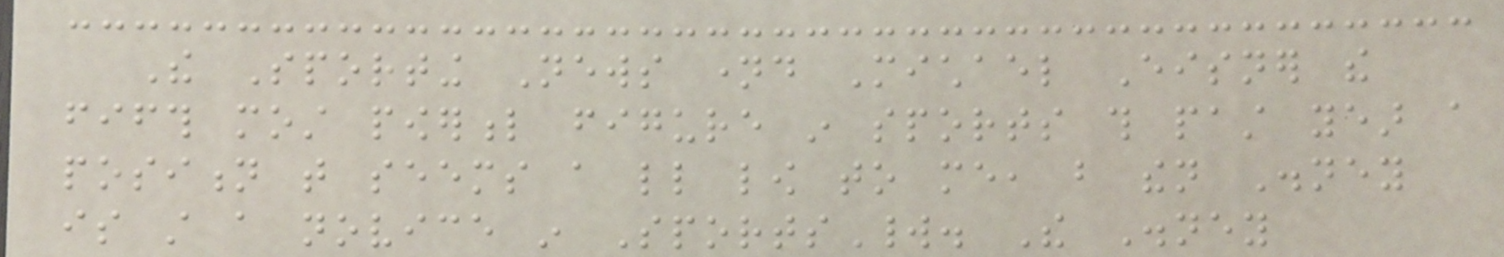The Sporting News named Michael Eisner the
fifth most powerful figure in sports this past year a
position that seems a little low to me, but then Disney
is still a novice in SportsWorld. The Disney
